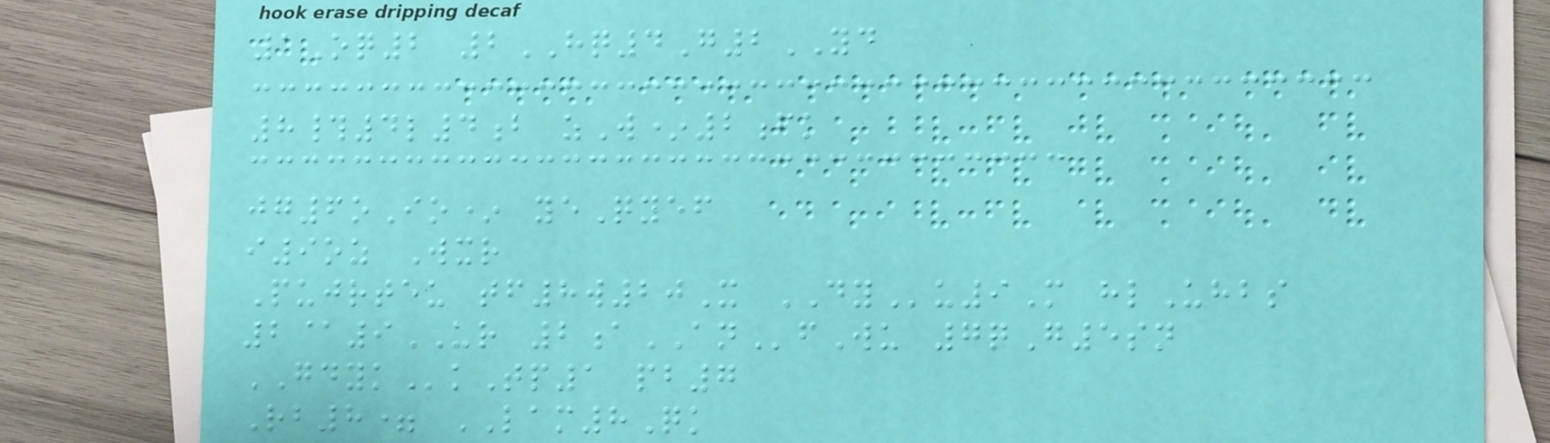1Oq2 2HQ4G2YD
8#4l4b zW*2fk
jg6oIo* yeQyef
i9oz Wxr
Pujrteu tf8w20X DYu9M hlUhbs
2@9UR 2aANfWu 7qG5sn
GDYKkTp1 pb7
Rb8= LAM8Qk
